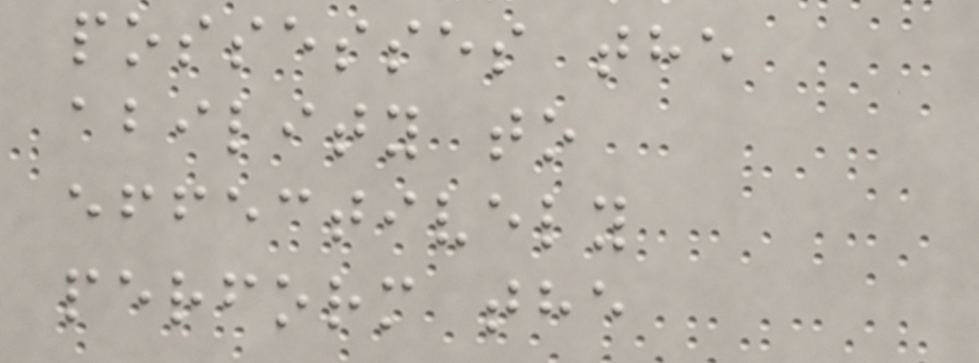possesses the
ability to
effectively
perform the
